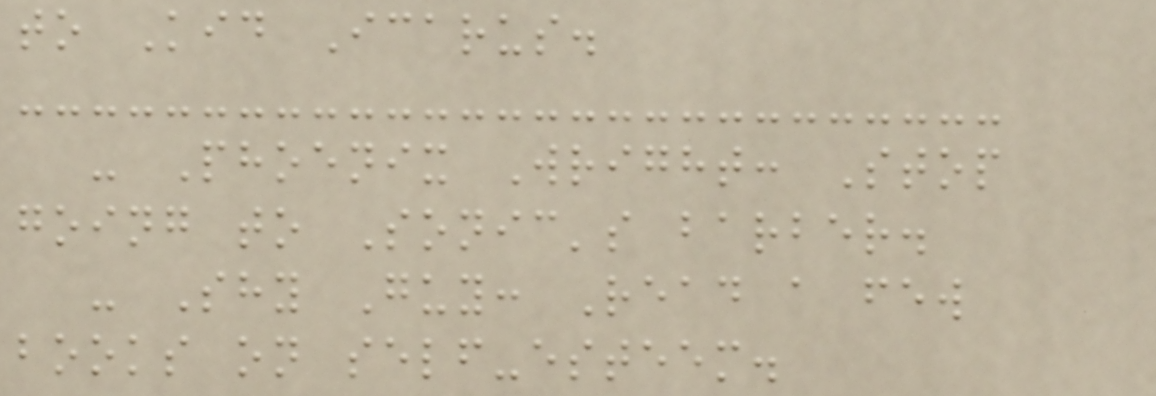to Kid Icarus.
- Phoenix Wright: Stop
going to Sonic's barber.
- Shy Guy: Read a few
books on self-esteem.
